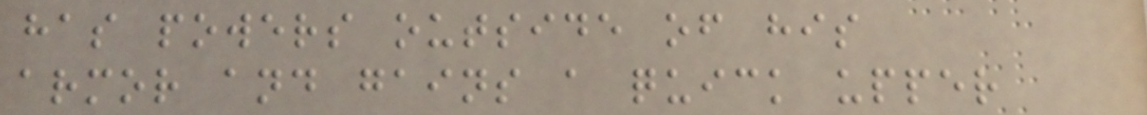has powers outside of his
armor and gains a quick upper
